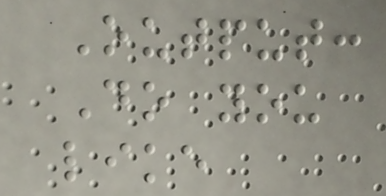Output:
Do you
like
